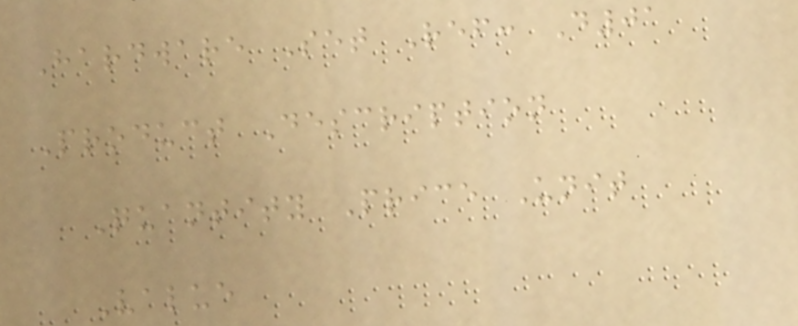Hardware Set Ref: D01
Product Description
Quantity Price Unit
Value
